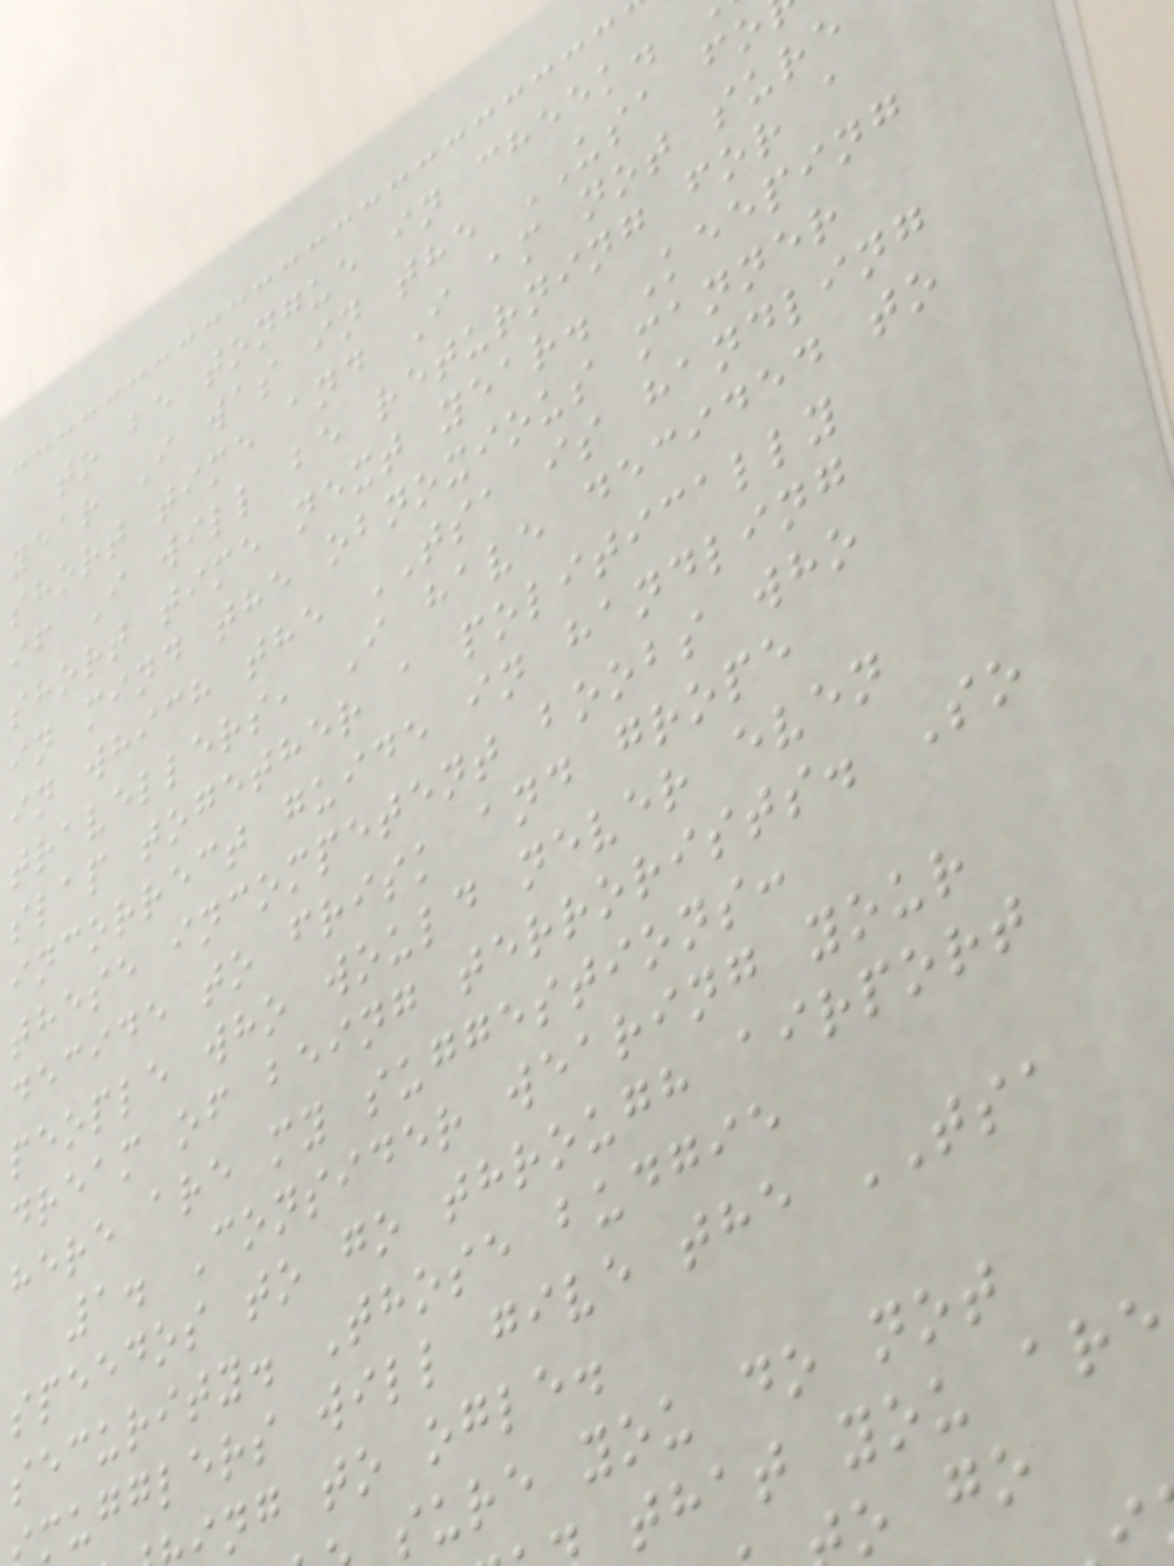to be tongue in cheek.
year I was in the USA fo
short time and I am not sure
if I will be returning for a
short time next year. Keeping
in mind the obnoxious manner
in which the TSA is handling
travellers, I have decided to
slap together a politically
incorrect guide in handling
these incompetent boobs who
decide to frisk and grope
people who would never even
dream of being terrorists. So
here are my suggestions:
1. Consider wearing your
speedos to go through airport
security. Those budgie
mugglers will give the TSA
ng to ogle.
sure you do not
that you are
